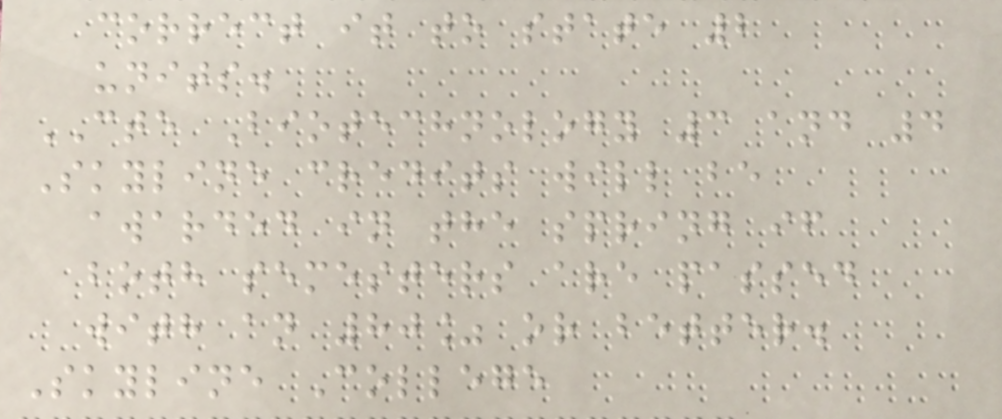correct it to state 2
units.
CTE Biotechnology 3 and 4
Skyline credits will be
awarded in the spring if
both semesters are passed
with an 80% or better.
Skyline College
